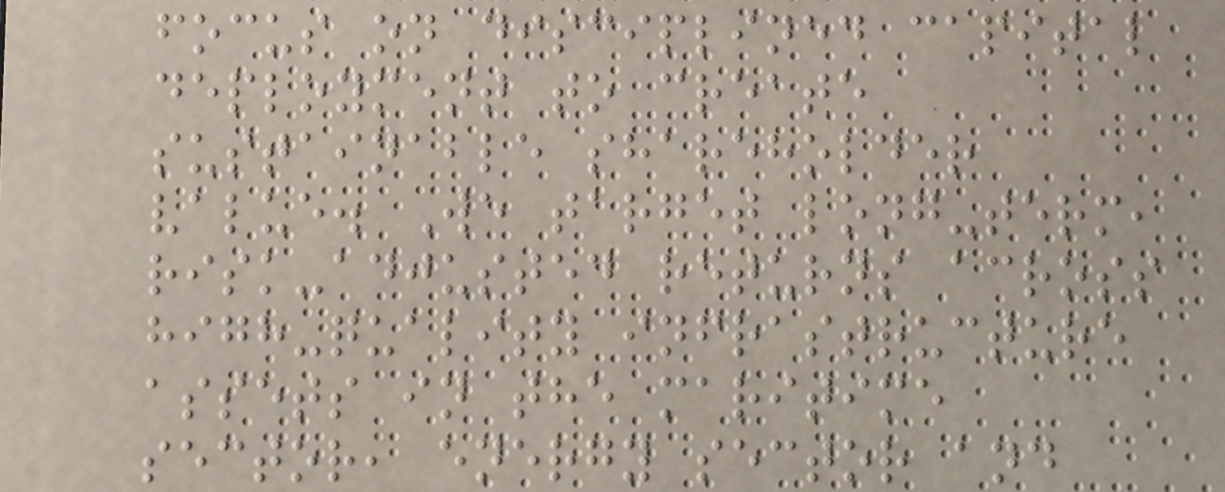focus on disciplined capital
deployment to create
sustainable shareholder
value. We target long-term,
risk-adjusted returns across
high-quality infrastructure
assets in the maritime
sector, energy sector and
